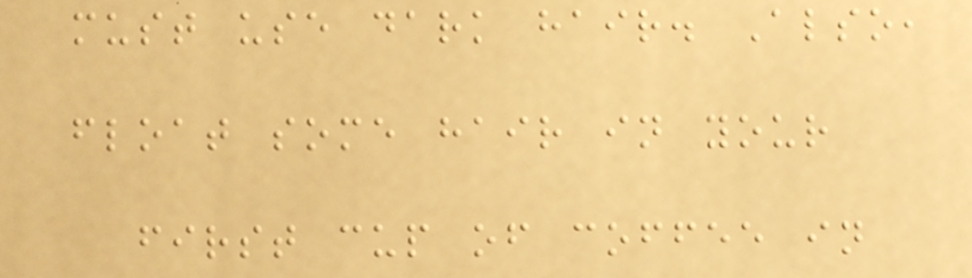must use dark hair. Also,
float some hair in your
first cup of coffee in
